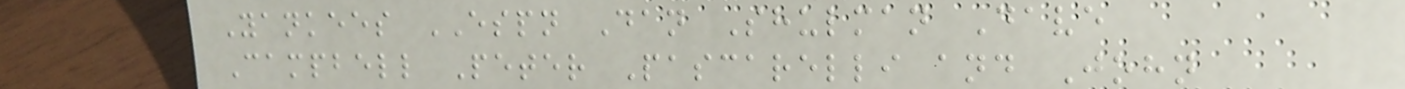Yankees ESPN Dan Shulman Dave
Campbell Peter Pascarelli and John
